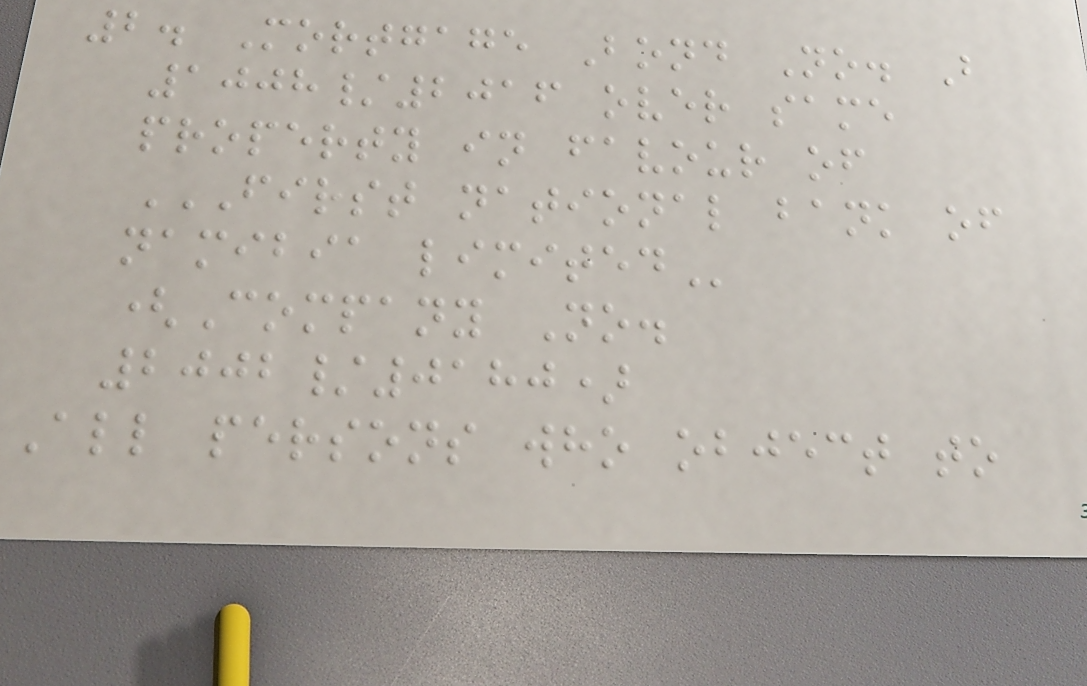2. Mortgage Bond No. B
1008/2016 over same
property in favour of
FIRST NATIONAL BANK OF
NAMIBIA LIMITED
(Company No.
2002/0180)
All persons who object to
